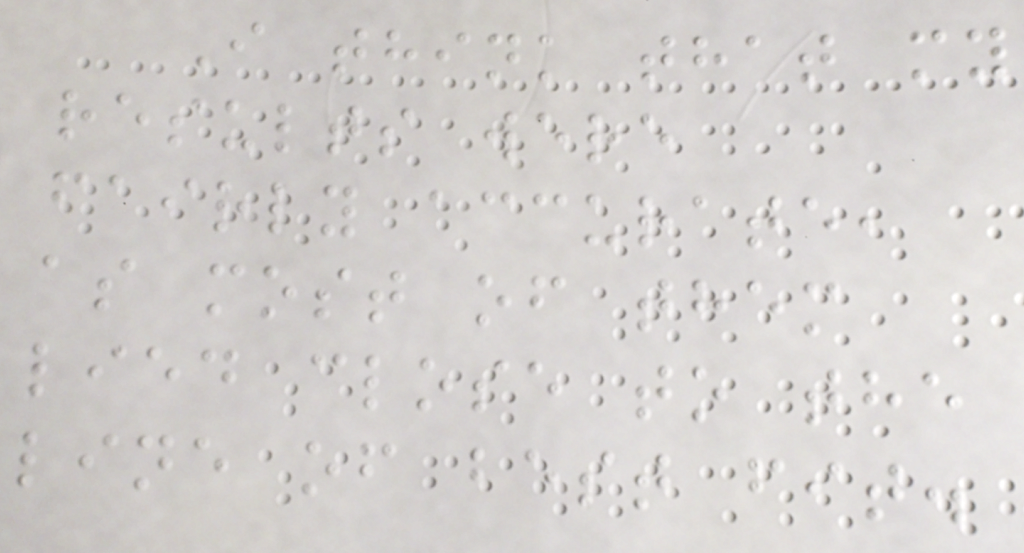I think that my
results were
fairly accurate,
as most of them
lied close to the
line of best fit.
